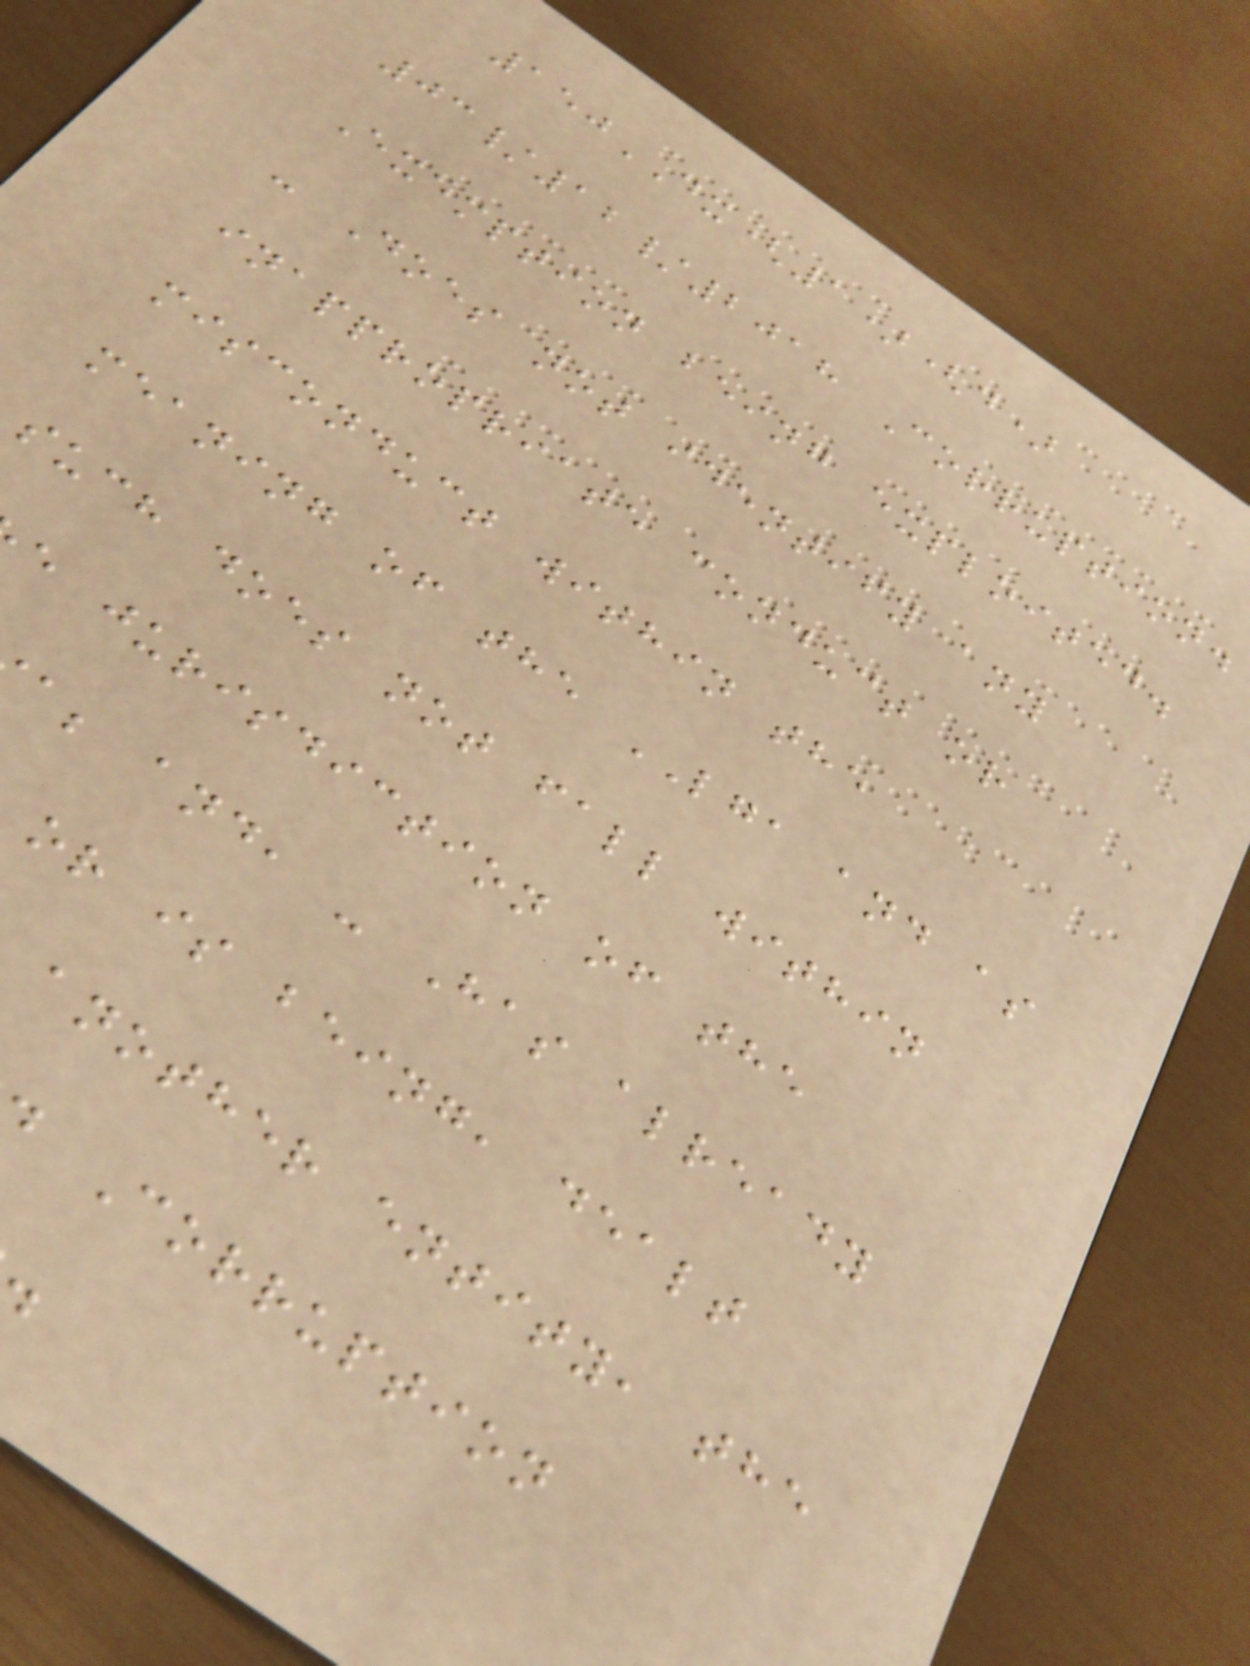150DX(1)(d)
03/12/2018 Corruption.
Exemption being exploited.
- Does not identify any
inappropriate conduct or
misconduct within the
meaning of the LGA and as
such does not fall within
e jurisdiction of the
a; and, - Has already
or is being, dealt
another entity, the
Corruption
